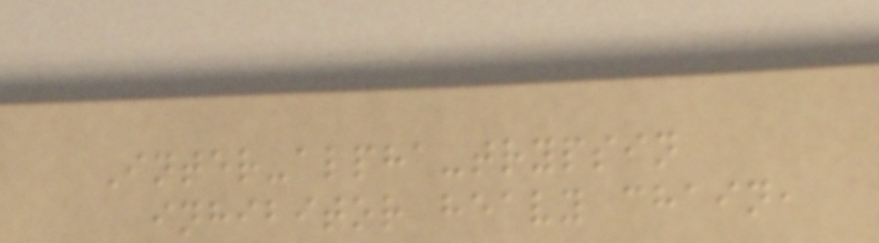Inter-alpha-trypsin
inhibitor heavy chain,
